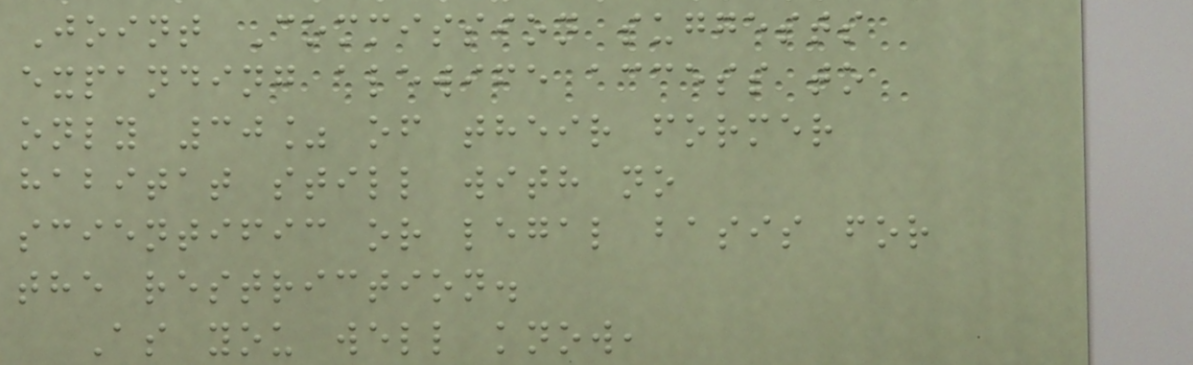Joint Commission suggests
expanding alewife access to
only 30% of their former
habitat still with no
scientific or legal basis for
the restriction.
As you well know,
